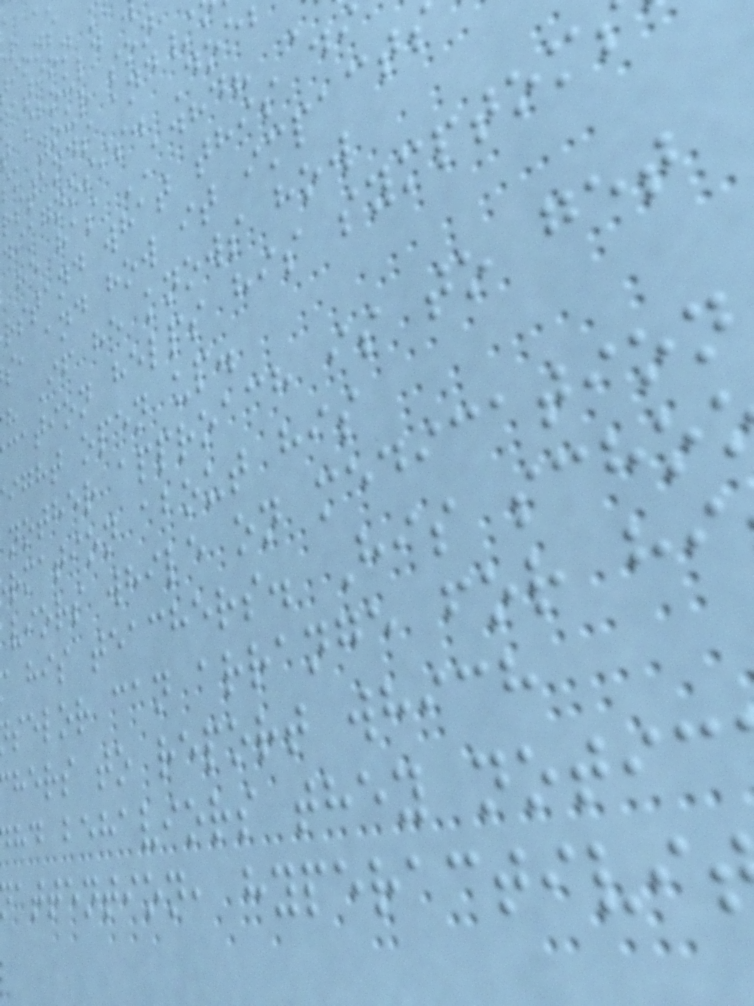should
sk your son
rstands and/
diagnosis. Doe
he has ADHD?
rstand what this di
s, and how it impact
If he knows how
cation helps his symptom
ight open up.
nother approach is to get
rmation about his
viors while on medication
his teachers. His scho
selor can arrange for hi
hers to report which
hd behaviors they notic
attention, hyperactivi
